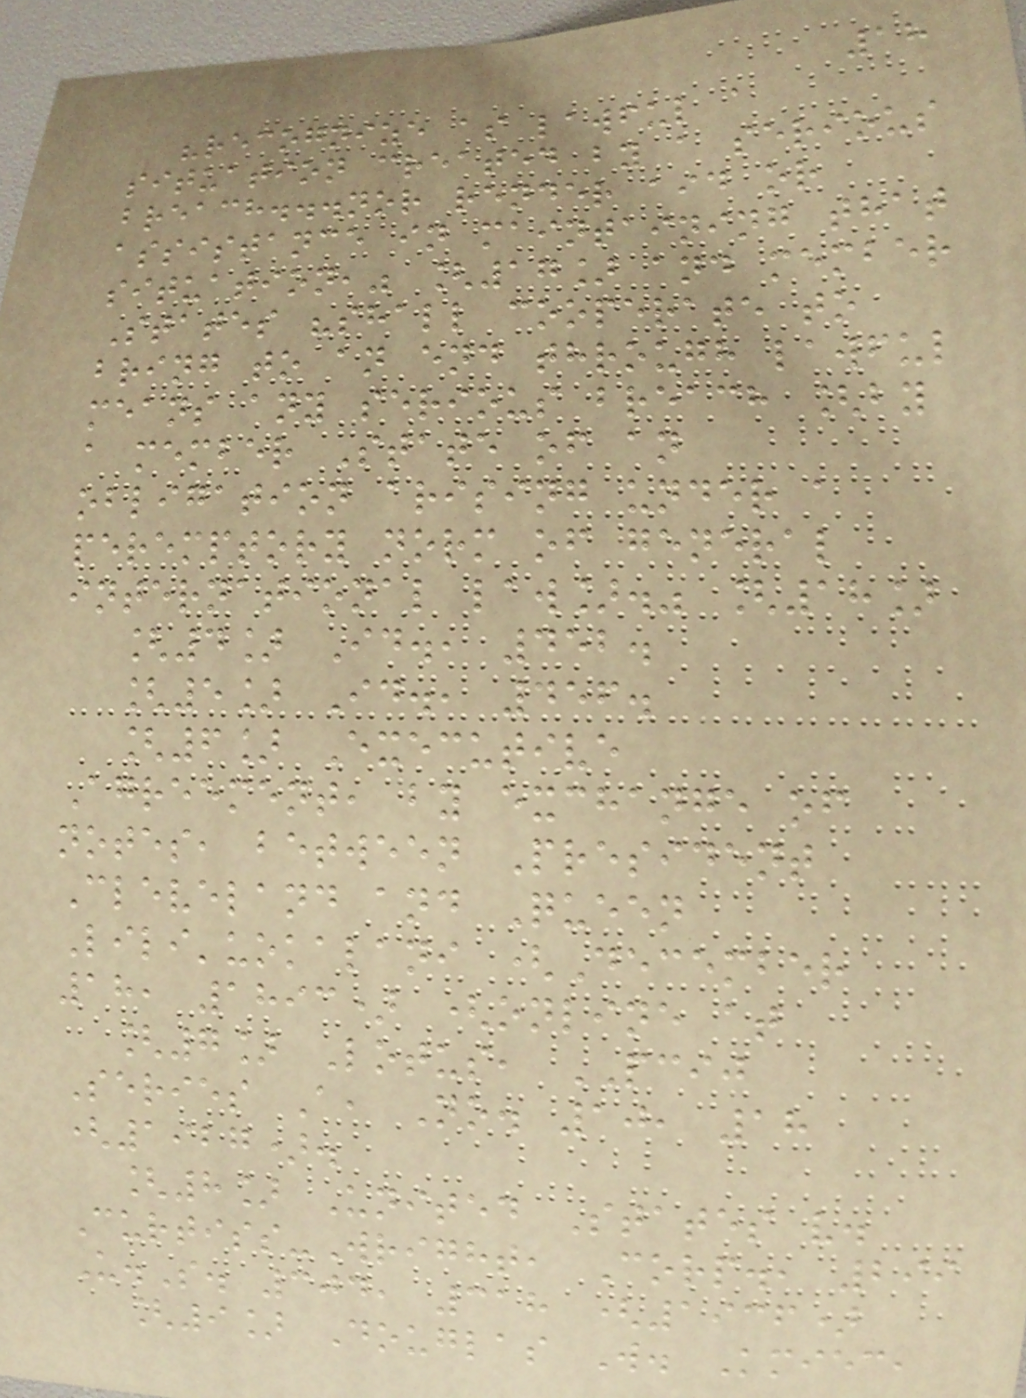18
"recognize as lawful a
situation created by a serious
breach...nor render aid or
assistance in maintaining that
situation," [17] and member
States "shall cooperate to
bring to an end through lawful
means any serious breach [by
a member State of an
obligation arising under a
peremptory norm of general
international law]." [18]
[4] Id., 452.
[5] Id., 456.
[6] Executive
Agreement, by exchange of
notes, between President
Cleveland and Queen
Lili'uokalani (December
18, 1893) (online at
[7] Lotus, PCIJ
Series A, No. 10, 18
(1927).
[8] United States v.
Curtiss-Wright, Corp., 299
U.S. 304, 318 (1936)
[9] Douglas W. Kmiec,
